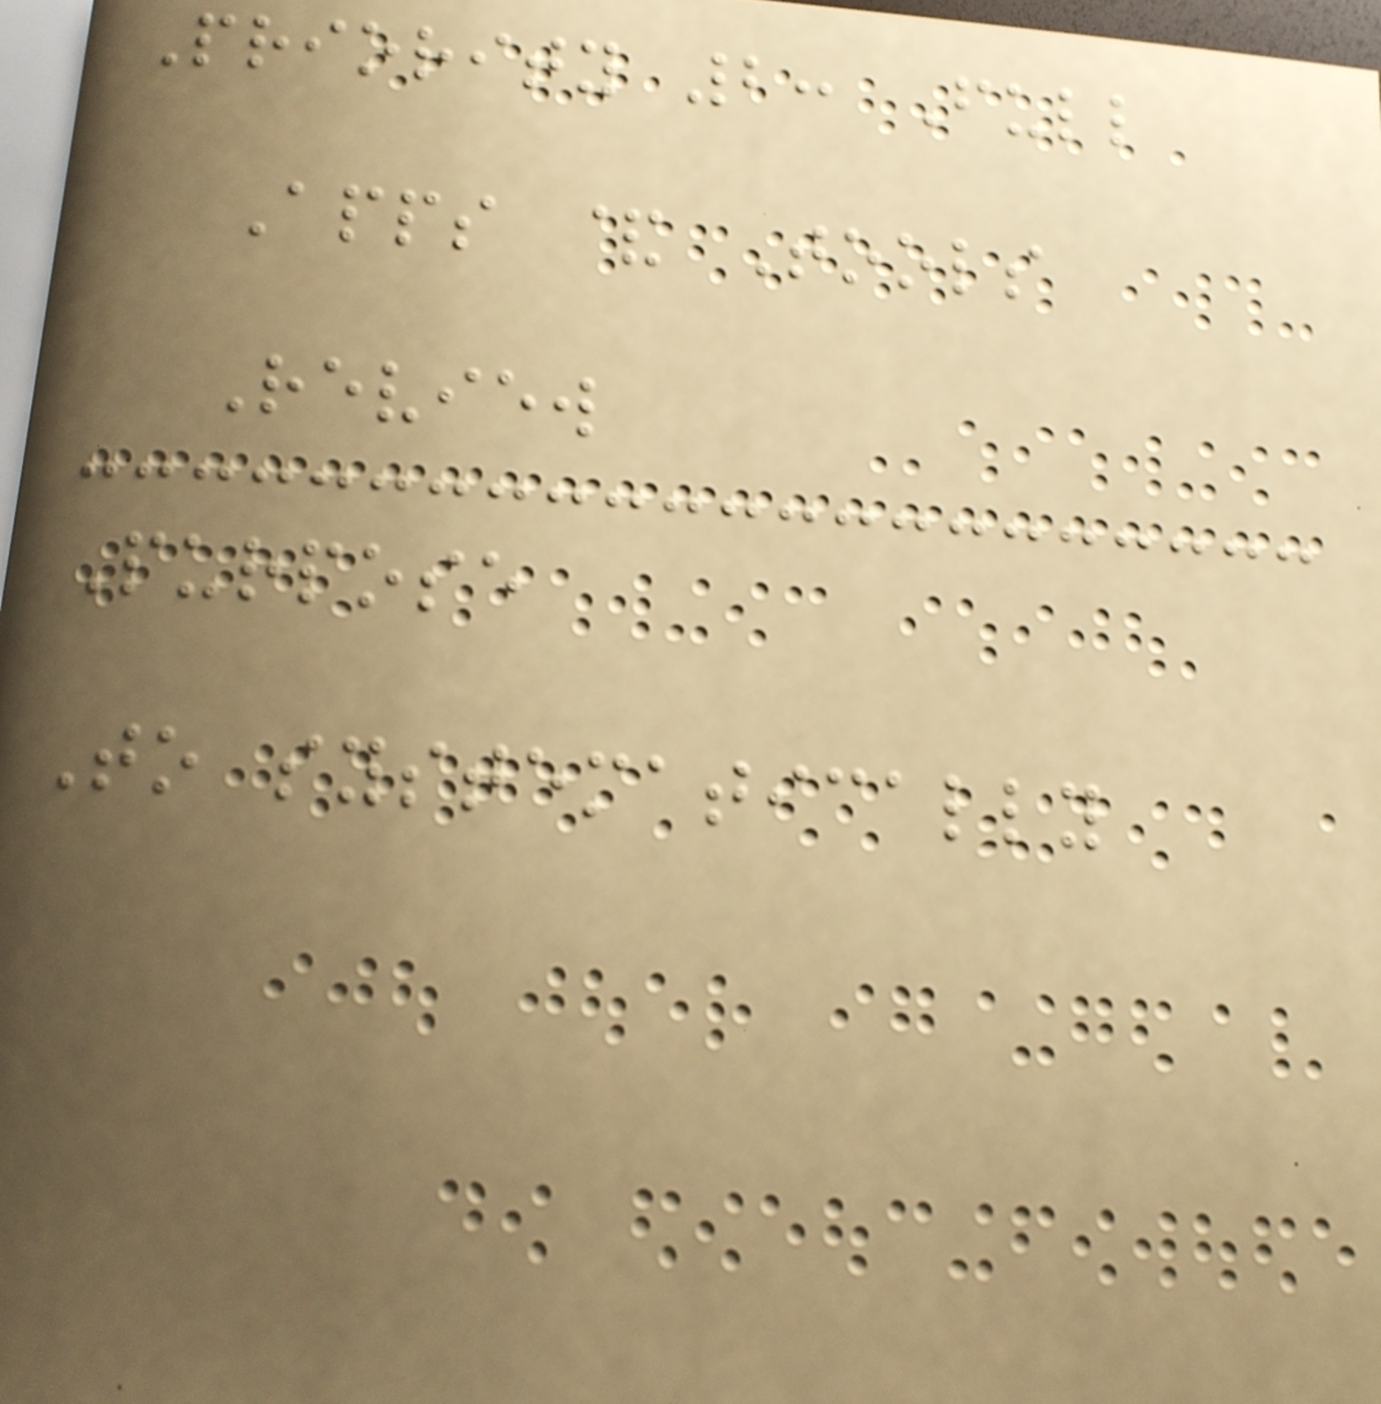Priority 2: Full
Apps & Tools
Review
Purpose
To systematically
